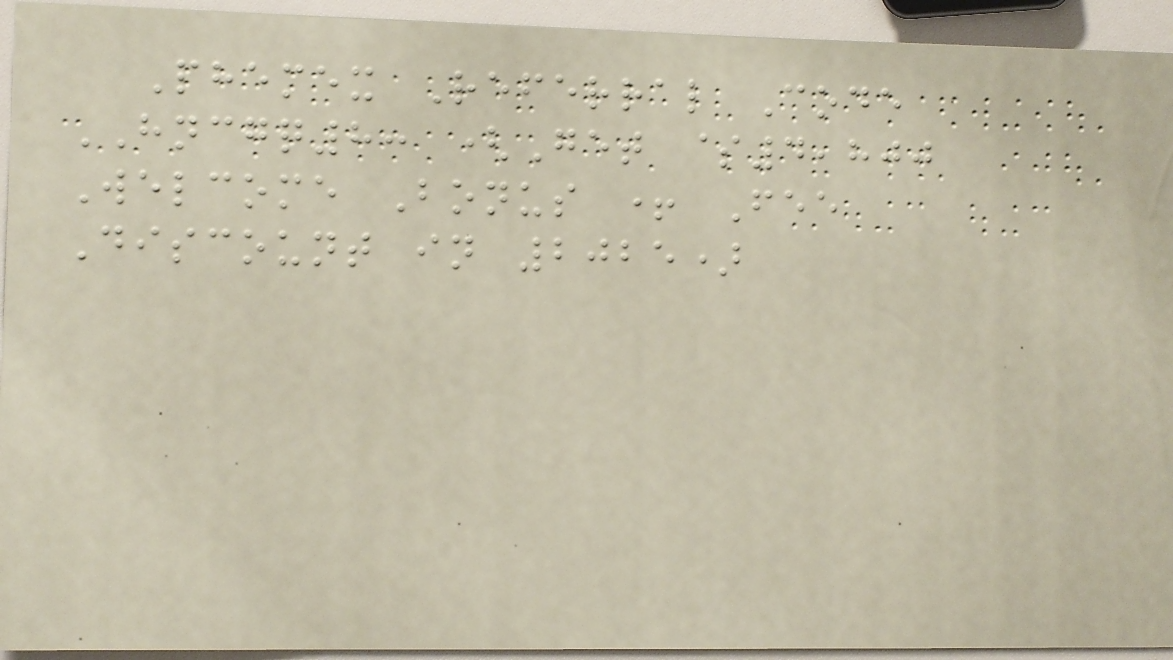Phemex Referral Code
HNCGQ8: (Get $4,800
Welcome Bonus + Fee
Discount in 2025)
